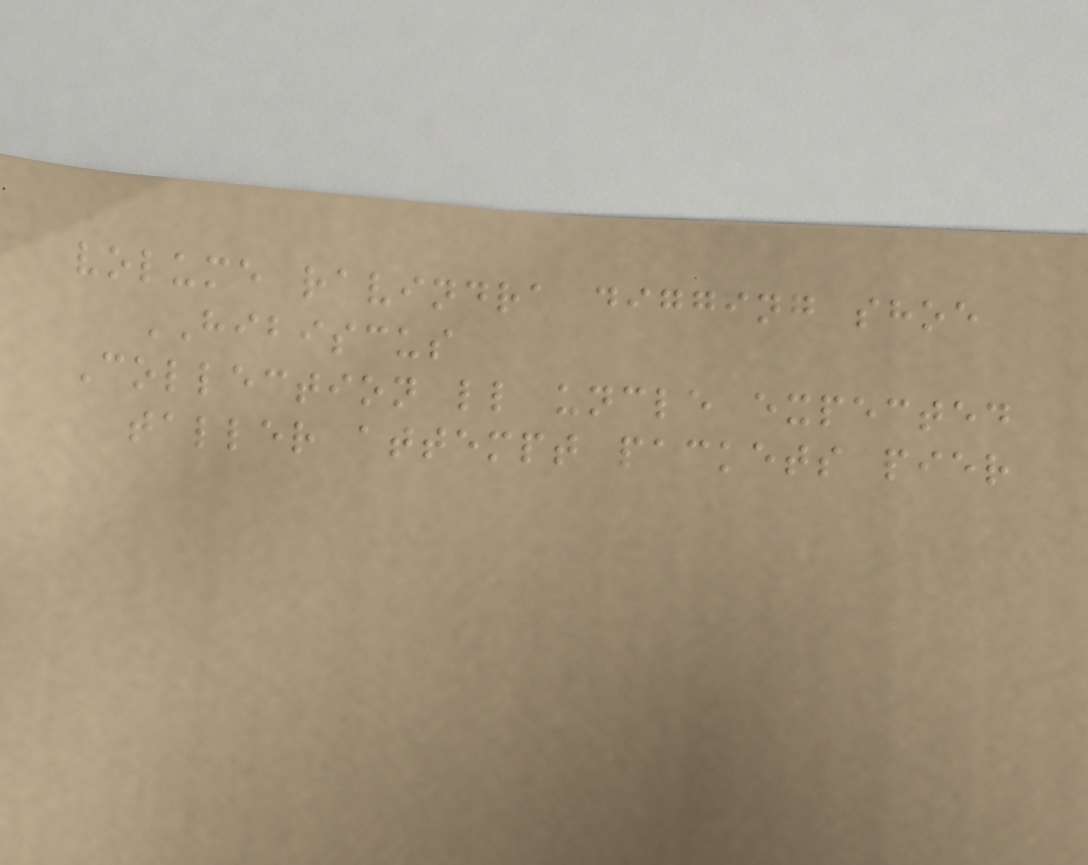volume ravindra digging shoe
HIBISCUS
Collection ll uncle expected
taller attempt packets pier
